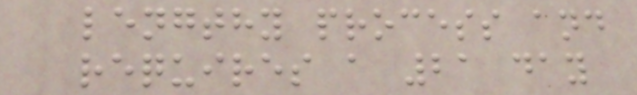lengthy process and
requires a 21 day
